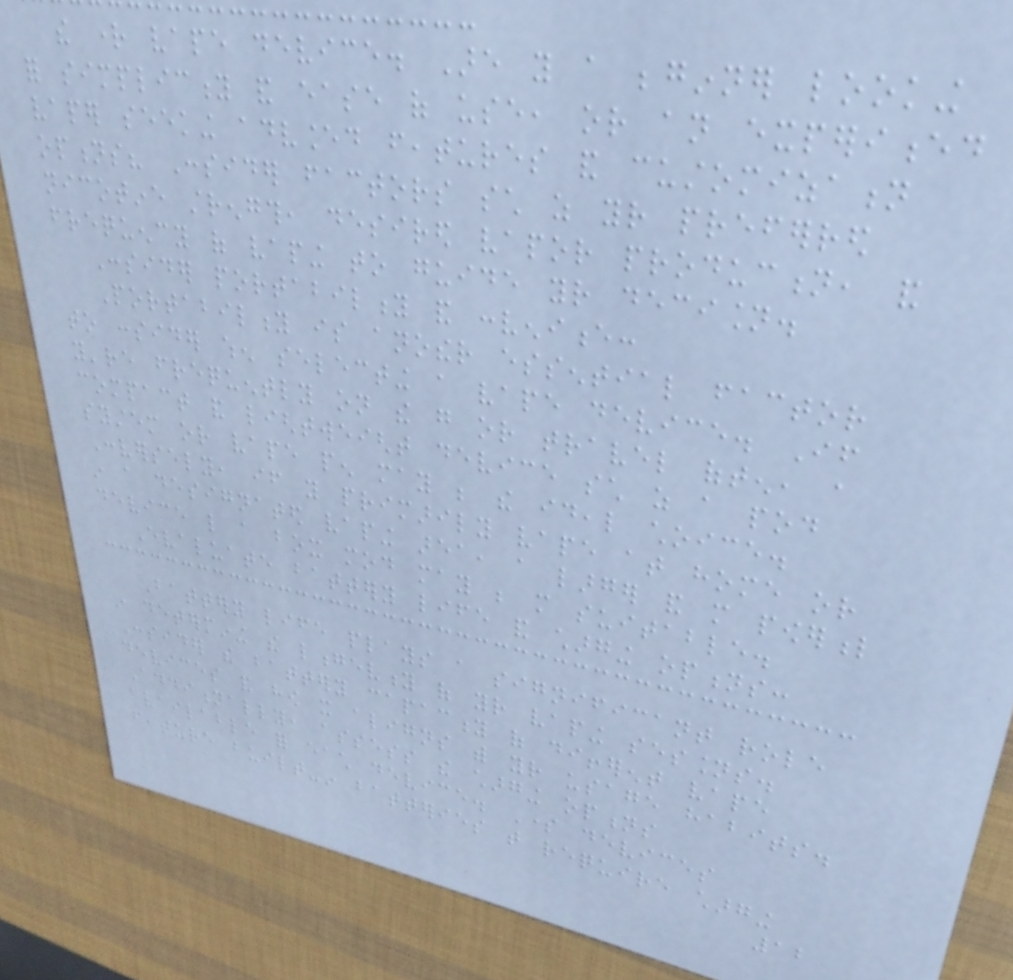the right vape device. Are you a beginner looking
for simplicity and ease of use, or an experienced
vaper seeking advanced features and customization
options? Consider factors such as your preferred
nicotine strength, desired vapor production, and
frequency of vaping to guide your decision.
Consider portability and convenience:
Portability is another essential factor
to consider when selecting a vape device. If
you're frequently on the go or travel often, a
compact and lightweight device such as a pod
system or vape pen may be the ideal choice.
Conversely, if you primarily vape at home or
in a designated vaping area, a larger and more powerful
device like a box mod may be more suitable.
Evaluate battery life and charging options:
Battery life plays a significant role
in determining the longevity of your vaping sessions.
Consider the battery capacity of different vape
devices and how it aligns with your usage habits.
Additionally, assess the charging options
available for each device. Some devices
feature built-in batteries that require charging
12
